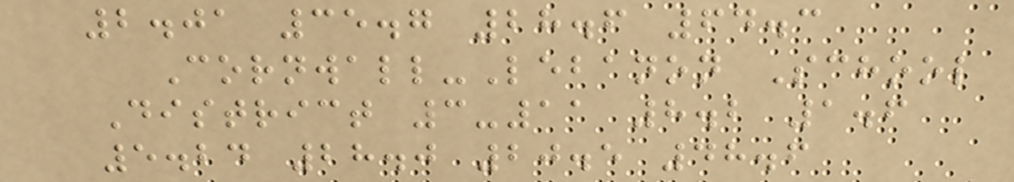2.01 35.7 28.6 64.3
Cornwall-Lebanon School
District 3-11 8.2 1.6
5.24 28.0 20.5 48.6
